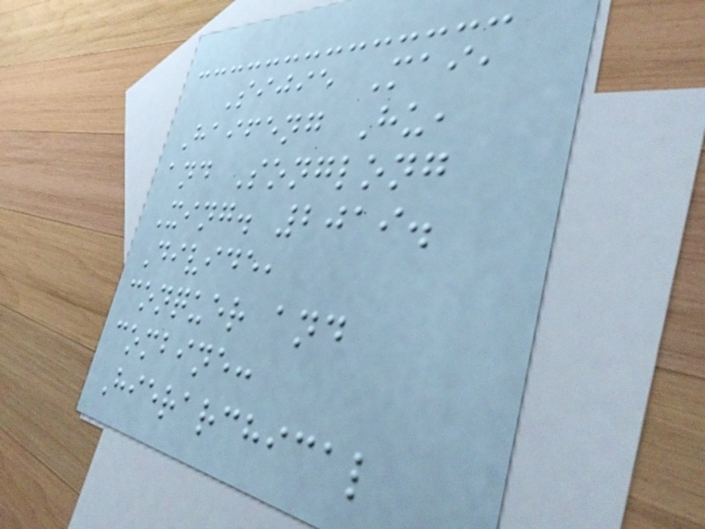Sijie Mai,
Haifeng Hu,
and Songlong
Xing. 2019.
Divide,
conquer and
combine:
Hierarchical
